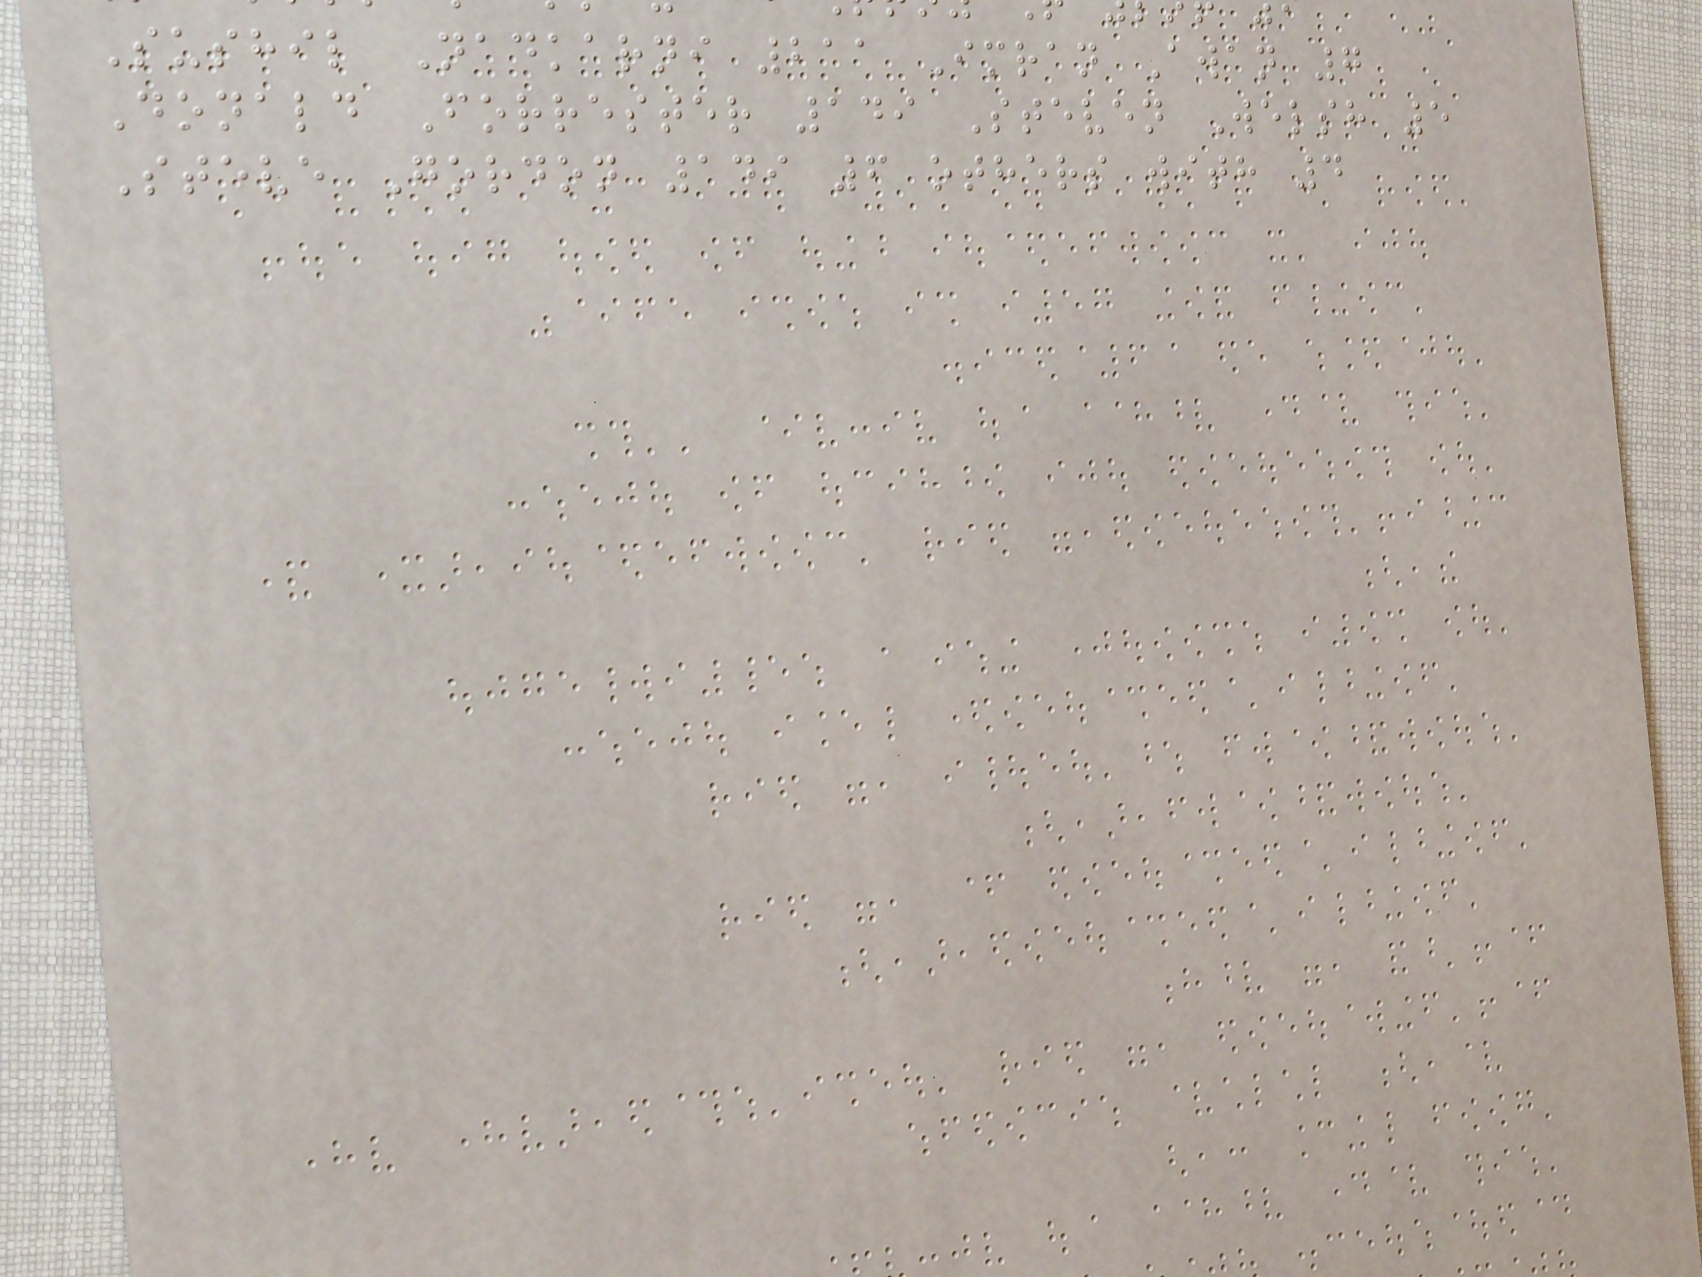Sushil Nadkarni 211 Imran Awan 7
Donald Forrester 149 Steven Welsh 5
Steve Gordon 149 6 others with 4
